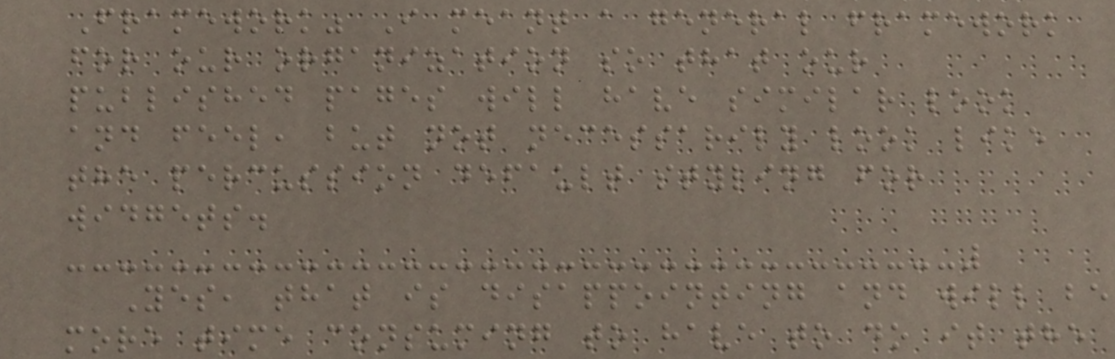Framework" I meant a general framework
for our organization so that our
published pages will have similar look
and feel, but not necessarily look like
the percussion default styling for
widgets.
Yes, that is disappointing and will be
more time consuming to have to do it the
